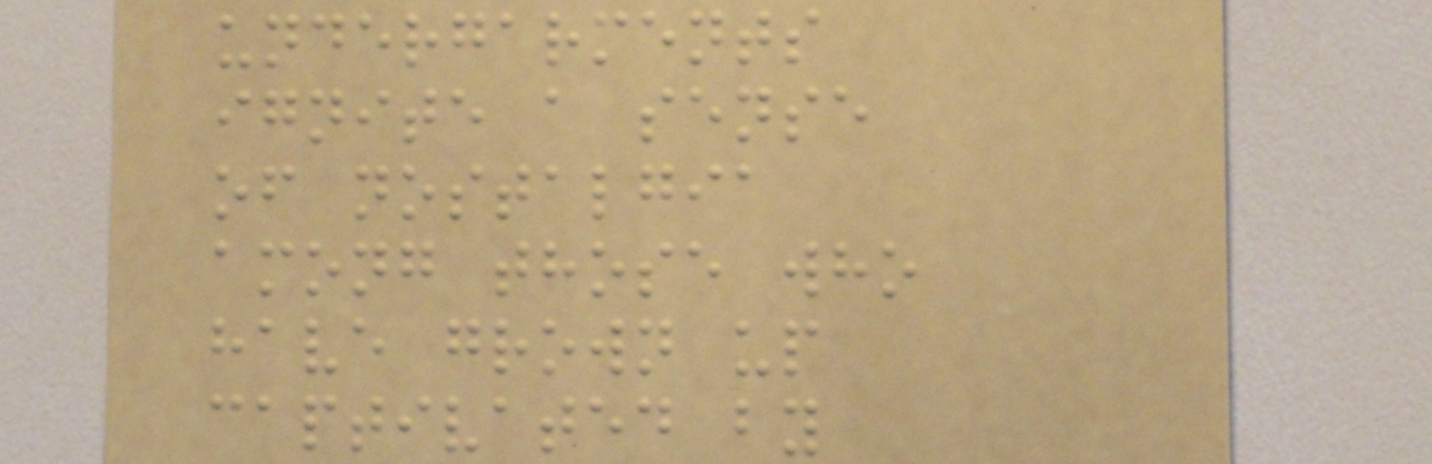undergarments
ignite a sense
of nostalgia
among those who
have grown up
captivated by
